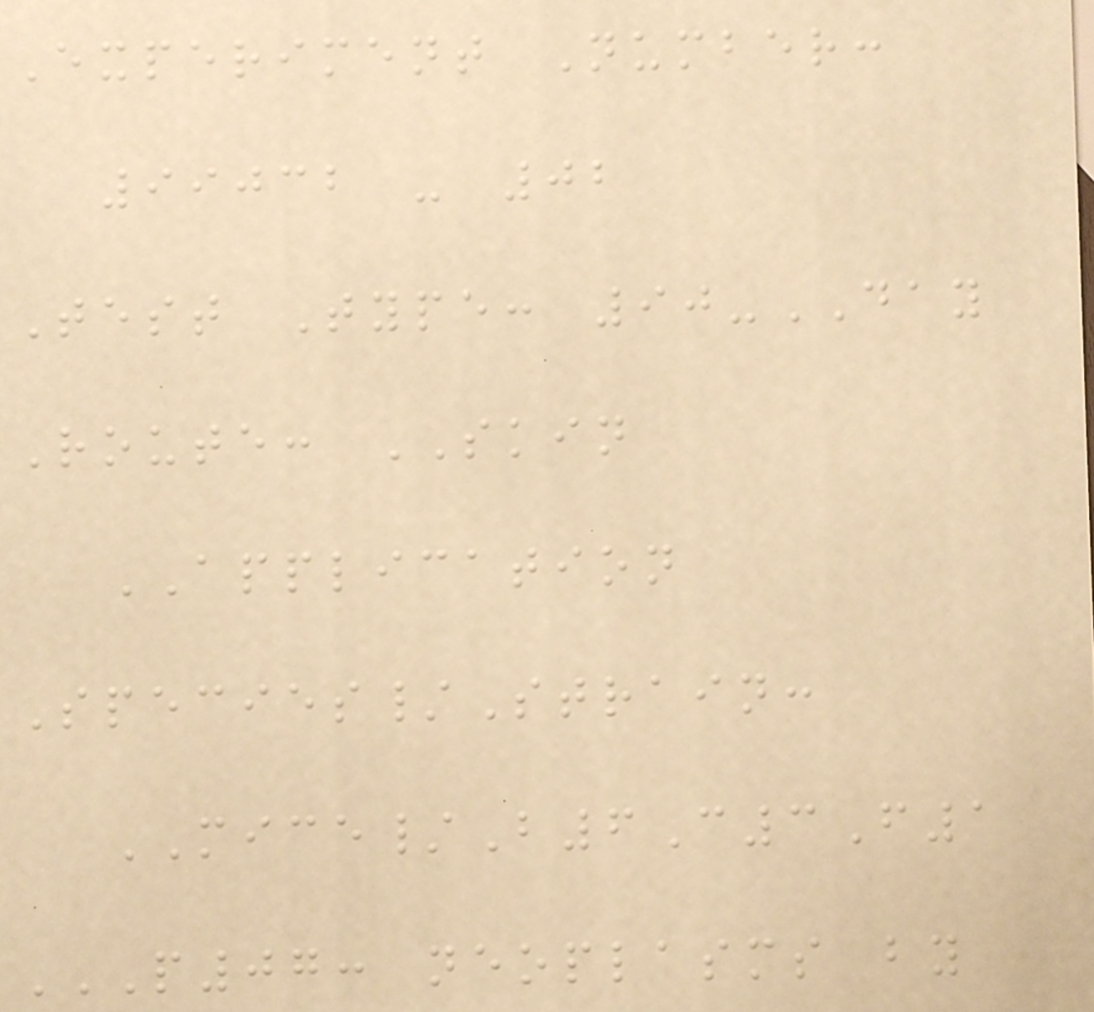Experiment Number:
99032 - 02
Test Type: 90-DAY
Route: SKIN
APPLICATION
Species/Strain:
MICE/B6C3F1
P07: NEOPLASMS BY
